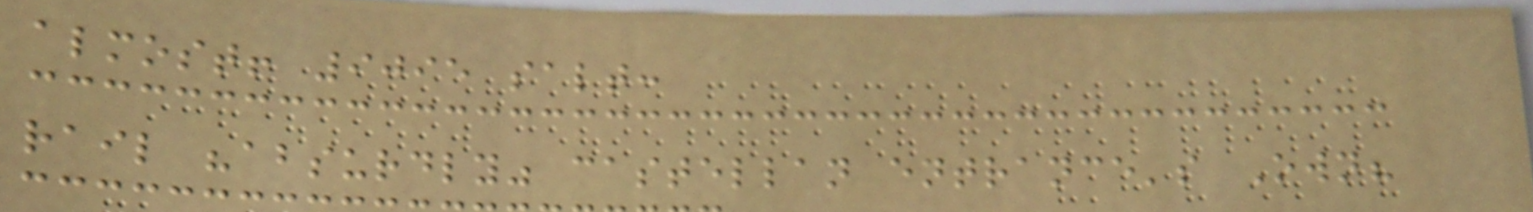almost! 9095 salt:
rail "absurdly" castellan entrance's Own?
